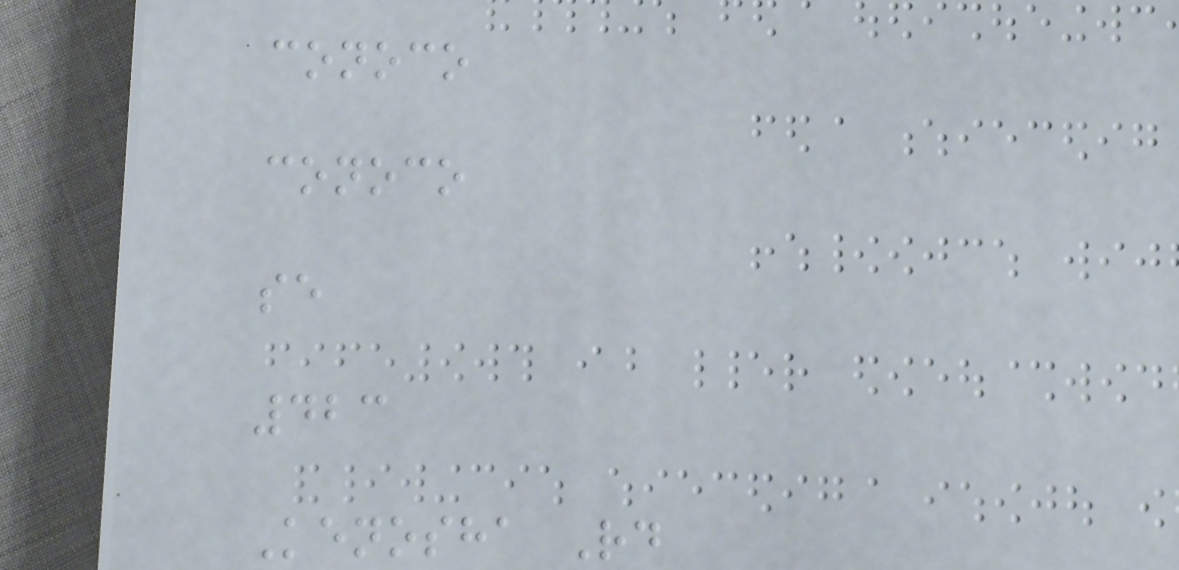conoco
conoco
se
423
Kenosha Rd
